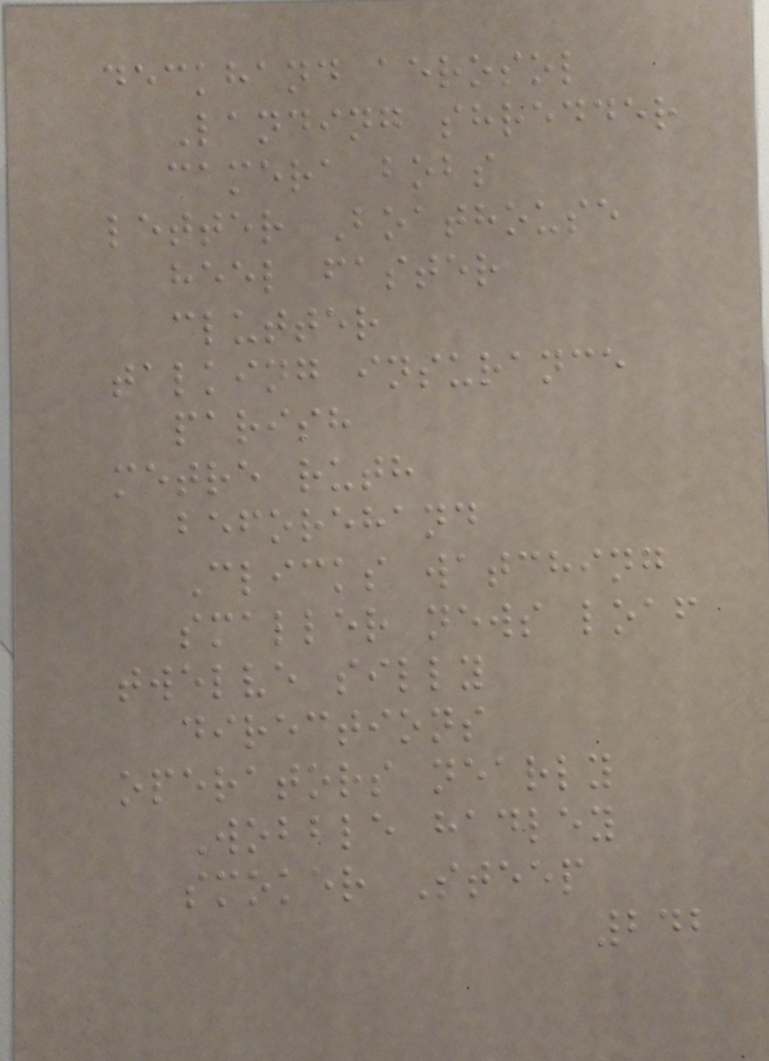deckhand aerosol
Landing shredder
camera bobs
letter Boathouse
heel faster
clutter
talking insurance
parish
metre ruth
beforehand
Clicks watching
smaller news loaf
twelve silly
directions
operators nearly
Wobble hadley
smoker Steep
242
